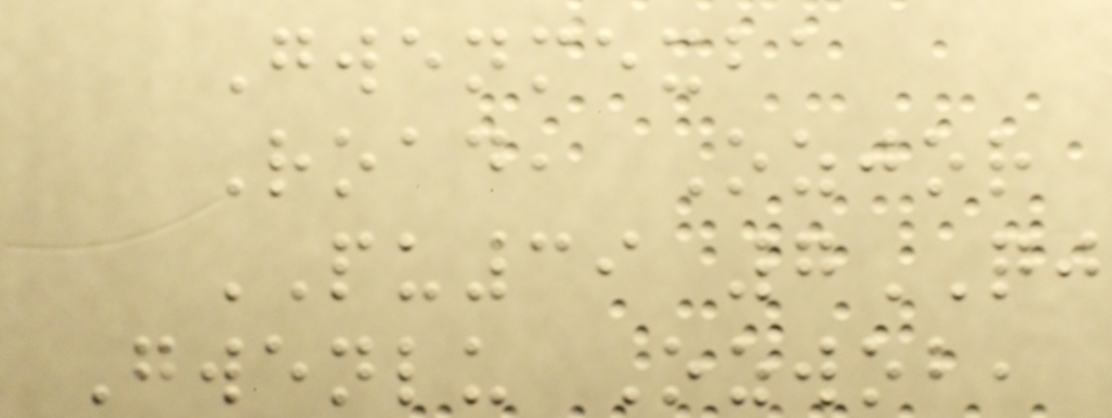Gwenmexba
Road, Ozjor
PU39 7QJ
Gwenlu Ozwob,
